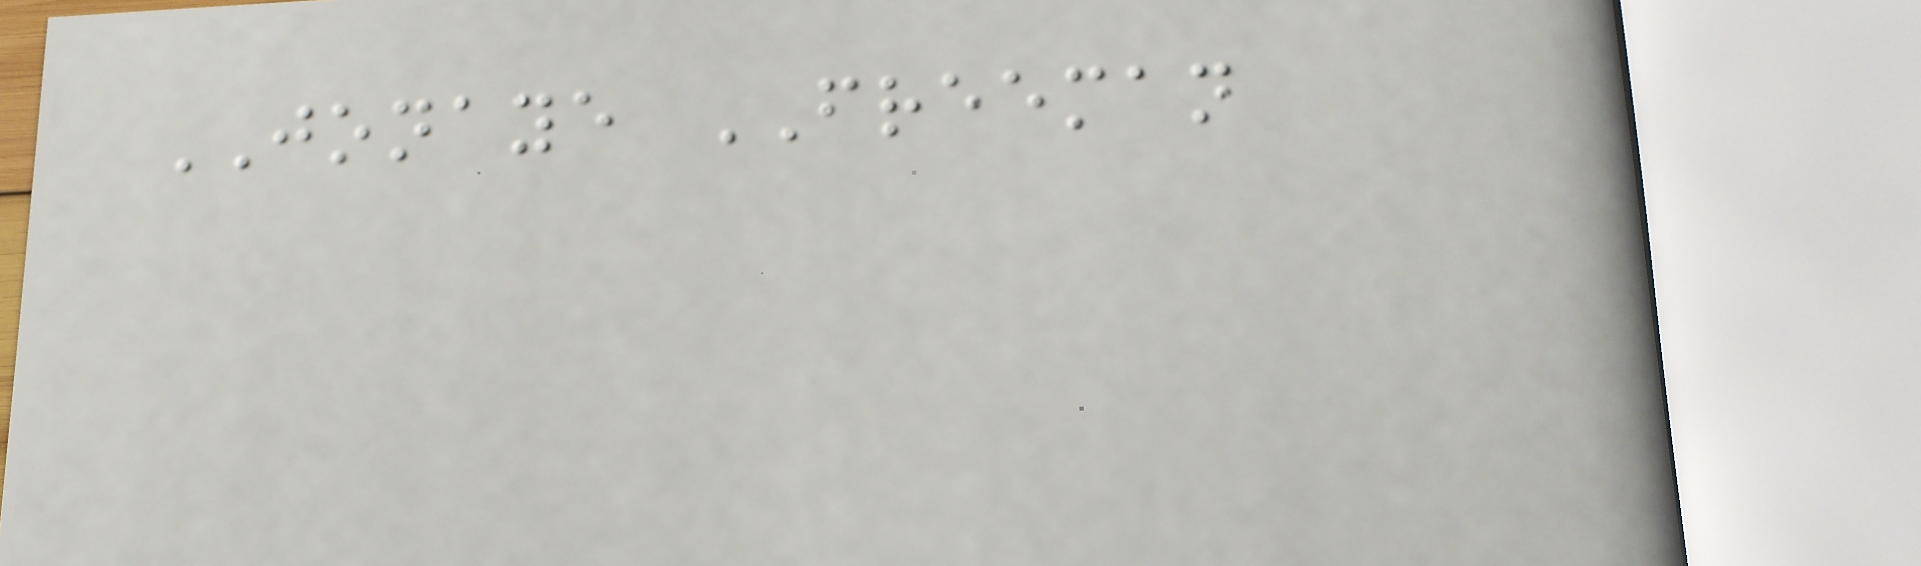JONAYE FREEMAN
